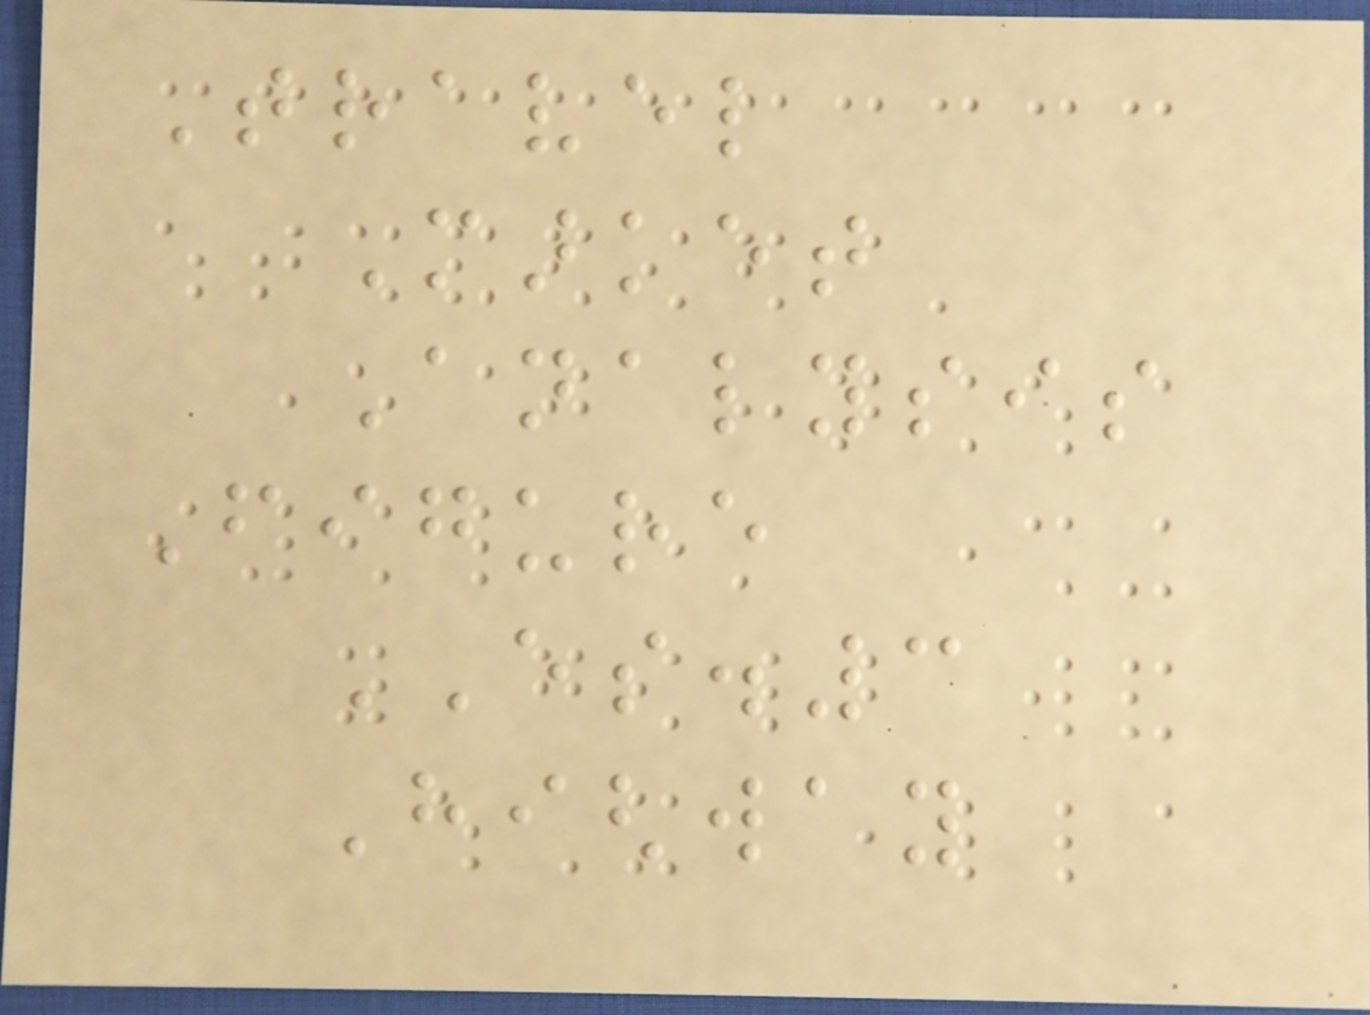Travel
Market
Analysis
Figure
ES.3
Highway
